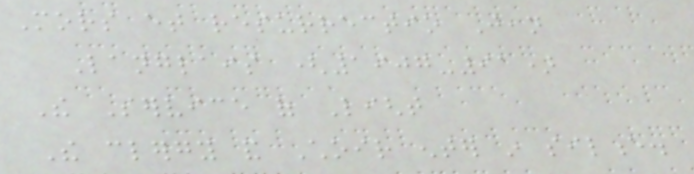Mors et resurrectio Jean
Langlais (1907-91)
The Service of Light
The clergy and Choir enter in silence.
